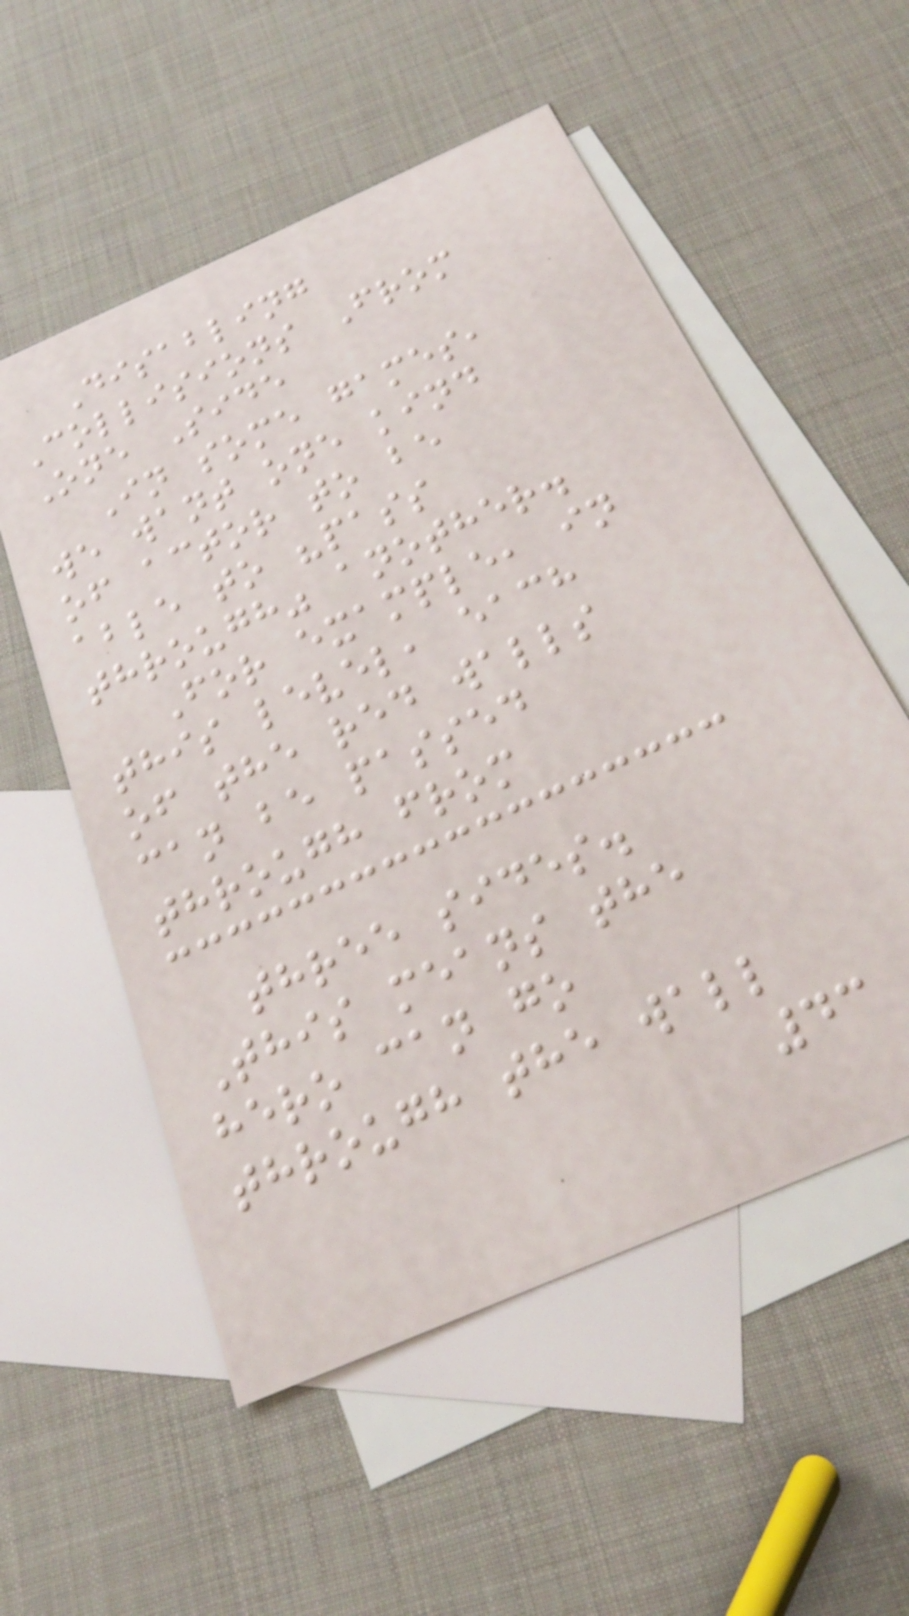Disabling
Collisions From
One Side
In some games,
we want one kind
of actor to be
able to "pass
through" another.
For example, in
this level, each
of the red walls
can be passed
through from
three sides.
This means the
hero can go
through the wall
43
